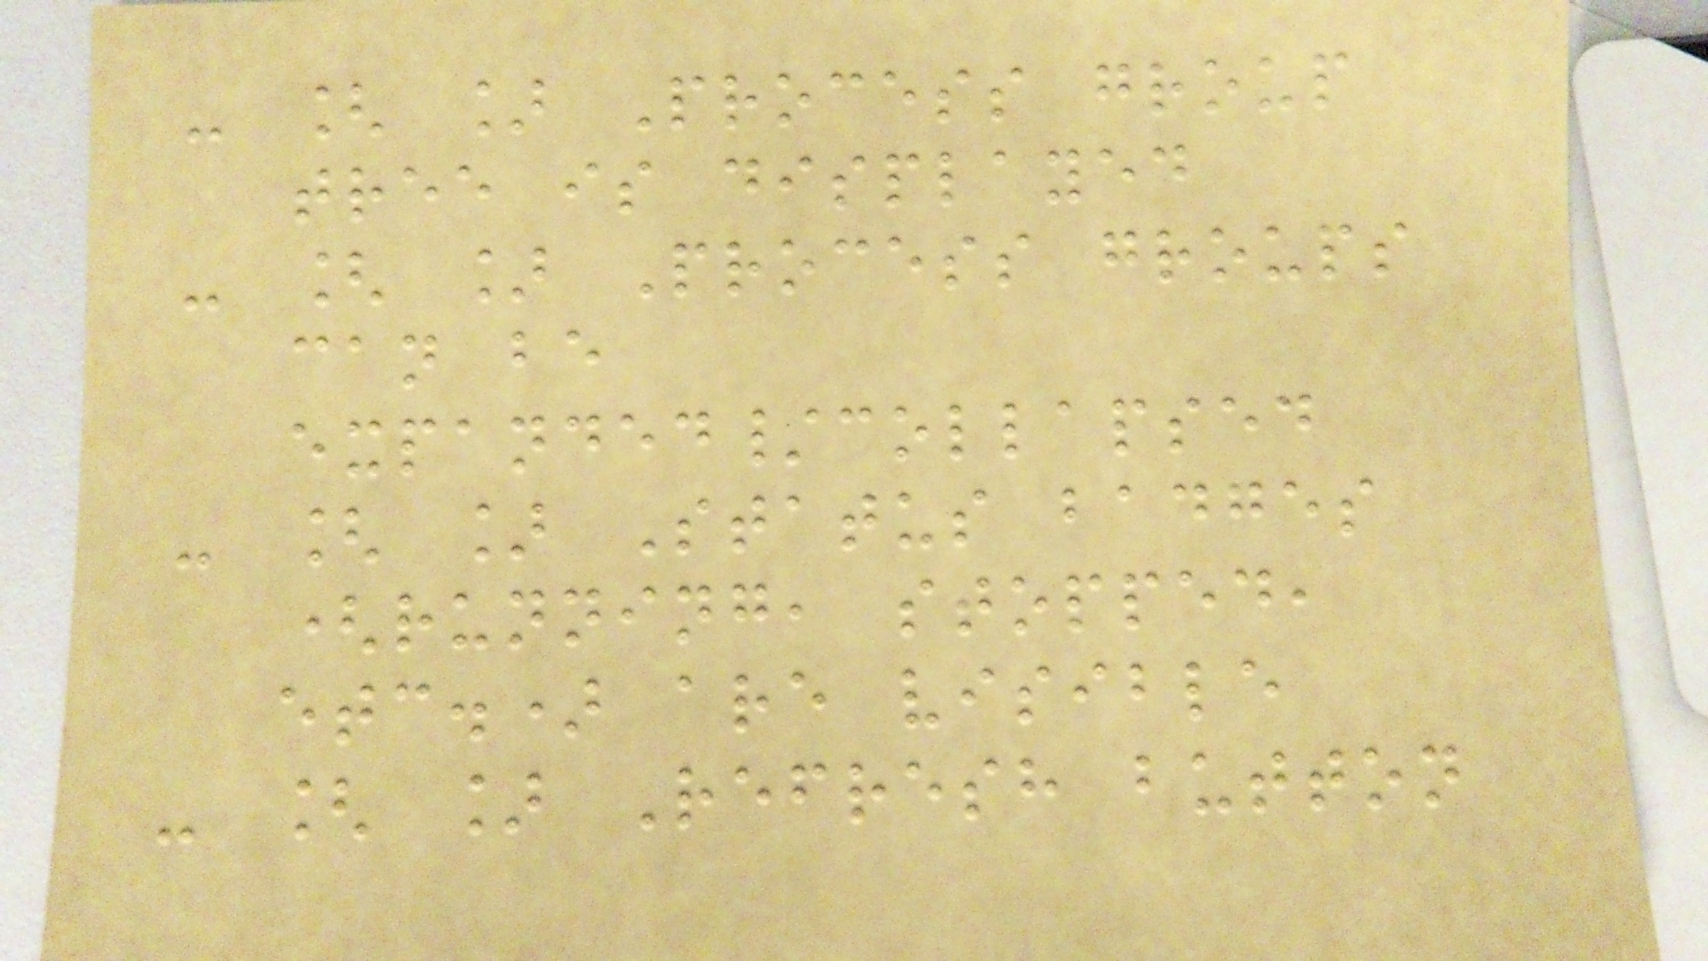- [ ] Process group
tree is displayed
- [ ] Process groups
can be
expanded/collapsed
- [ ] Status badges
(running, stopped,
etc.) are visible
- [ ] Refresh button
